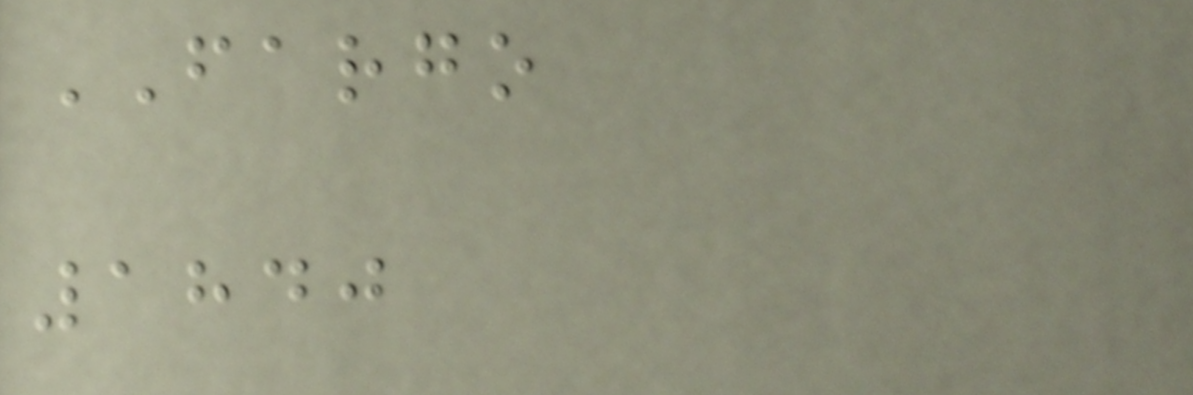FARGO
1840
